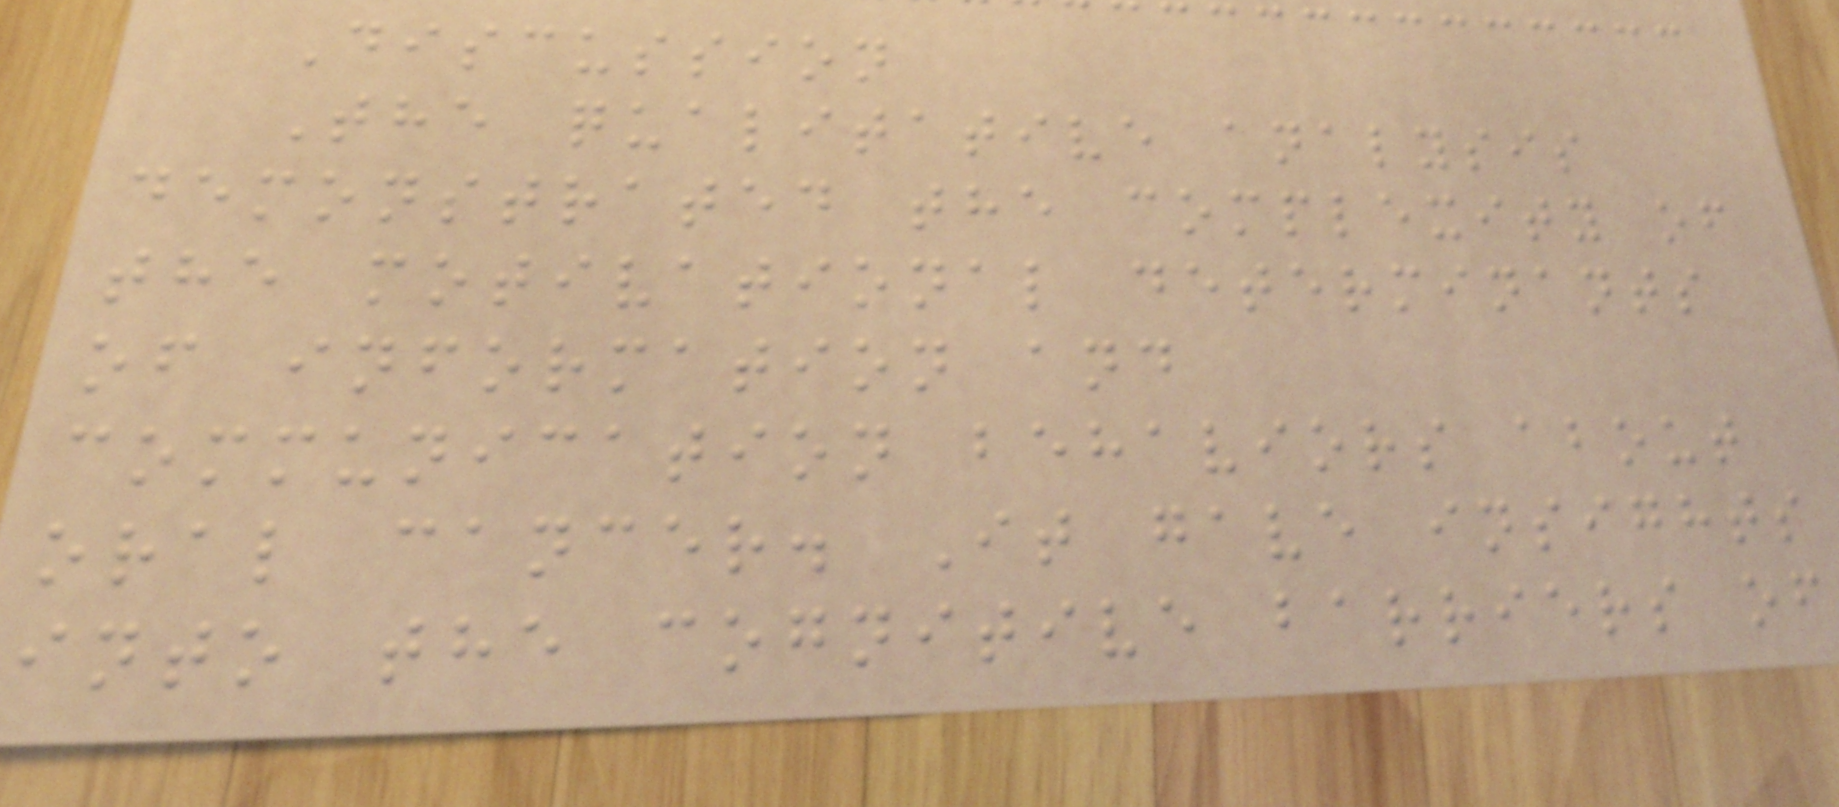Discussion
The qualitative analysis
demonstrated the complexity of
the motivational determinants
of information and
communication behaviors about
oral cancer. It gave insights
into the cognitive barriers of
